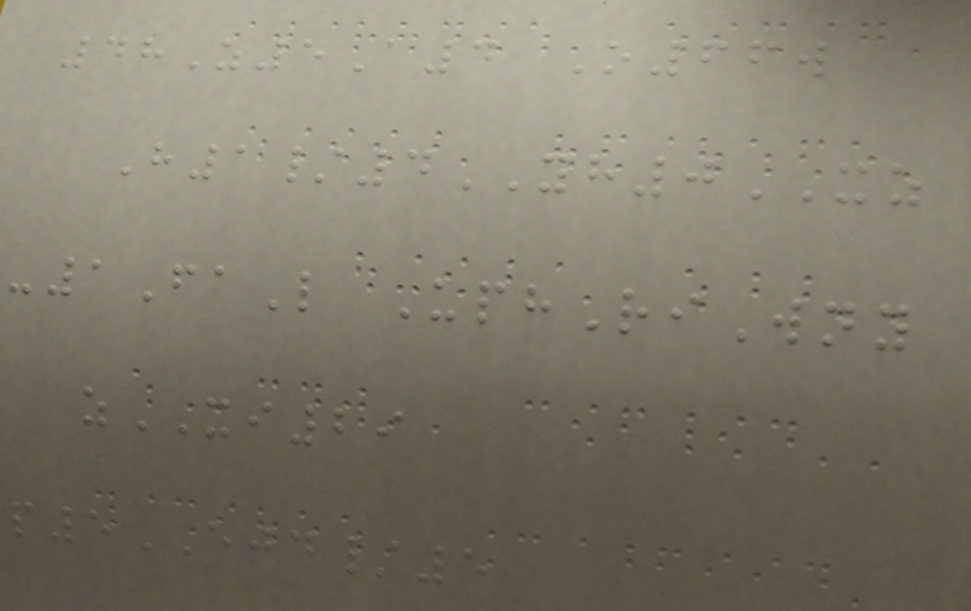48Z5A4 O66w
H1/4YH0XZ
-1FaL UphRiWny
zXI29
p5EJD/5
